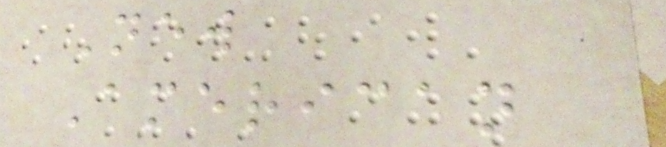New
American
